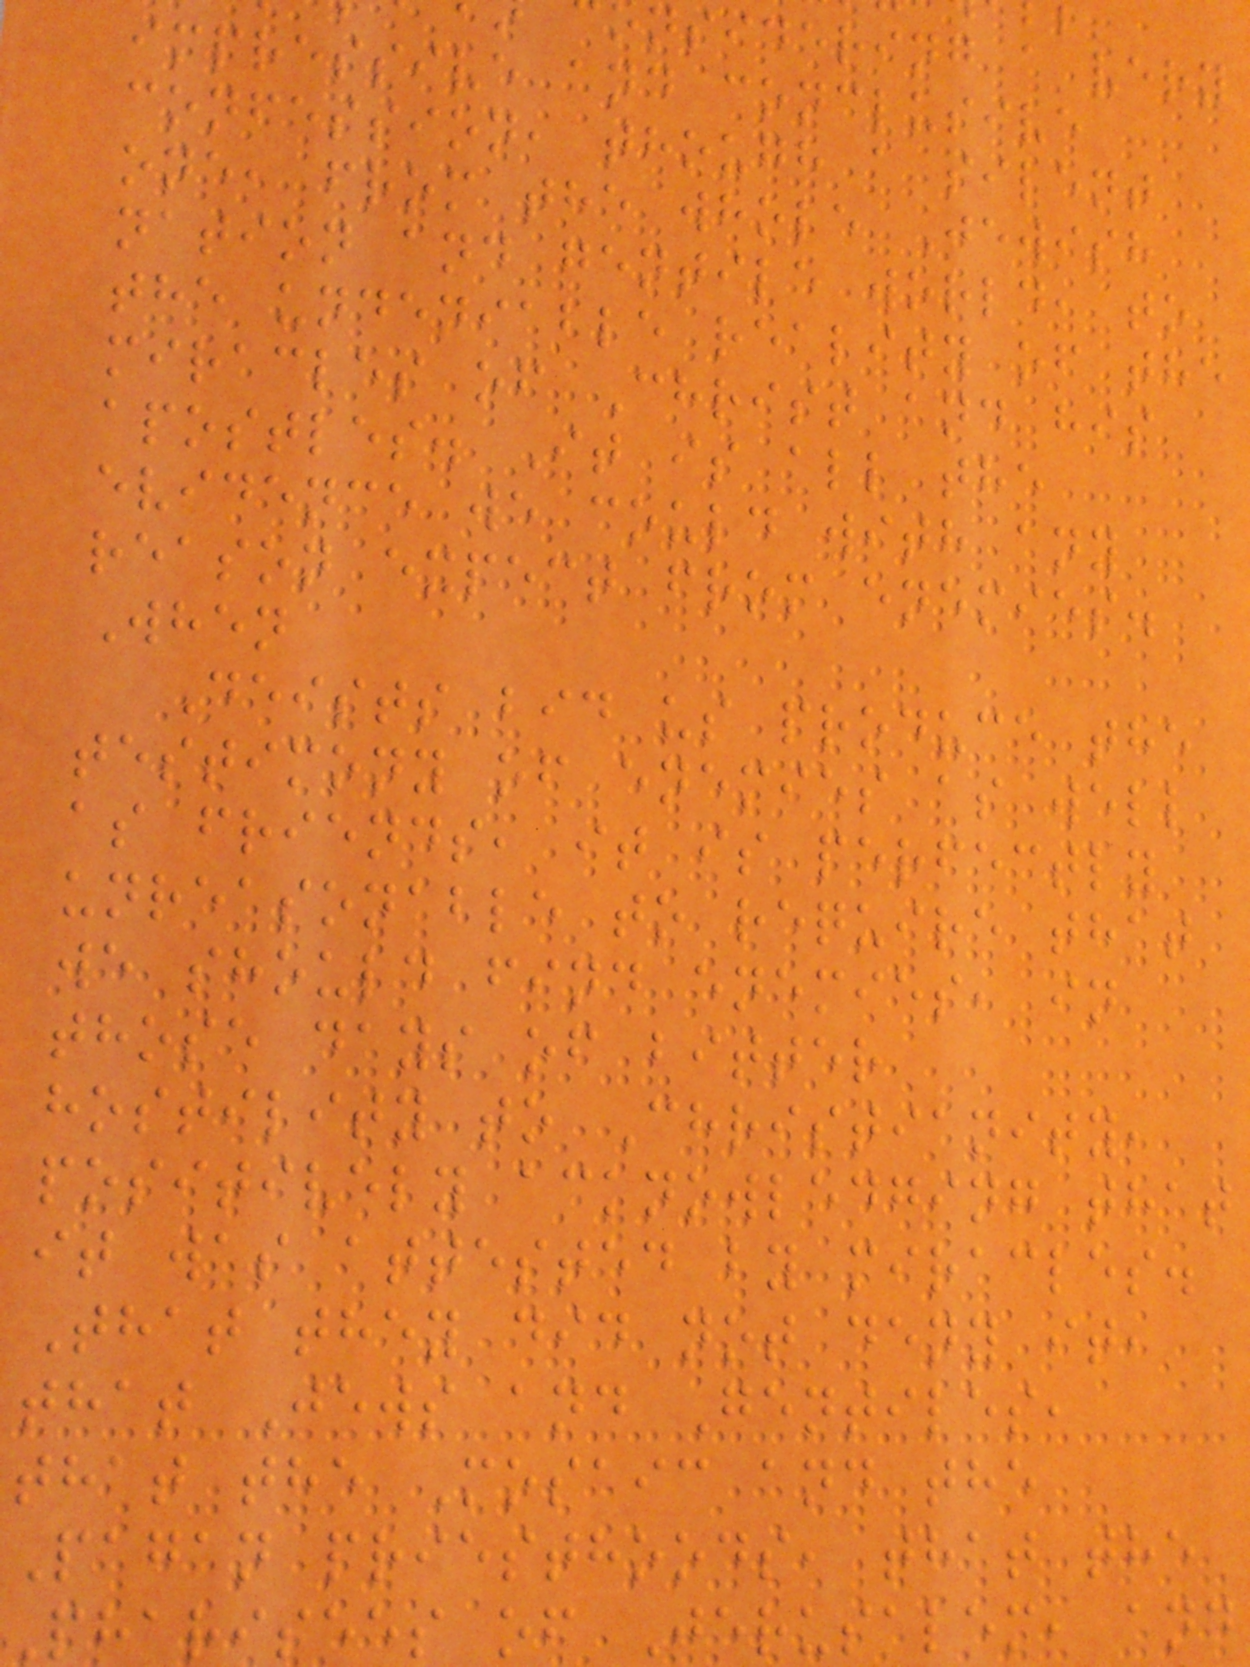onsidering a very
impressive and conclusive
confession, though a silent
one, from the whole Jewish
nation and gentile world, to
the undeniable reality of the
miracles of Christ and his
apostles. It is all the
evidence we could with any
reason expect from enemies.
When
Deists bid us produce the
testimony of enemies as well
as friends, it is perfectly
unreasonable to require that
we should find enemies, in
those days of bitter
hostility to Christianity,
positively acknowledging that
it was attested by miracles.
That they did not deny it,
that Jews and Gentiles,
that the Mosaic and the
Pagan priesthoods, that the
Pharisees of Jerusalem, and
